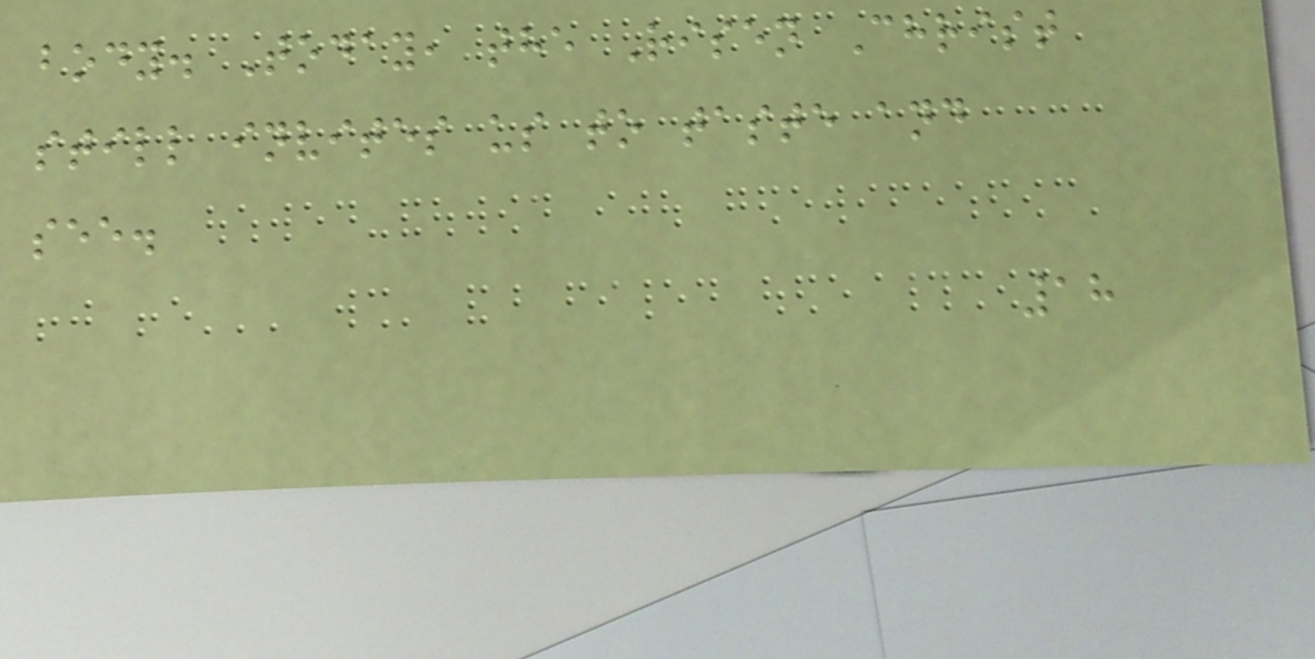body. Today, the Risen Christ
still invites us to taste and
see.
18
